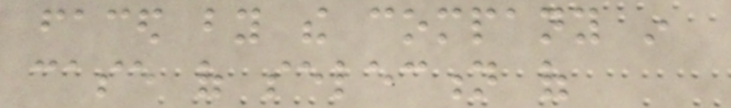faced by the company in
case of selection of
